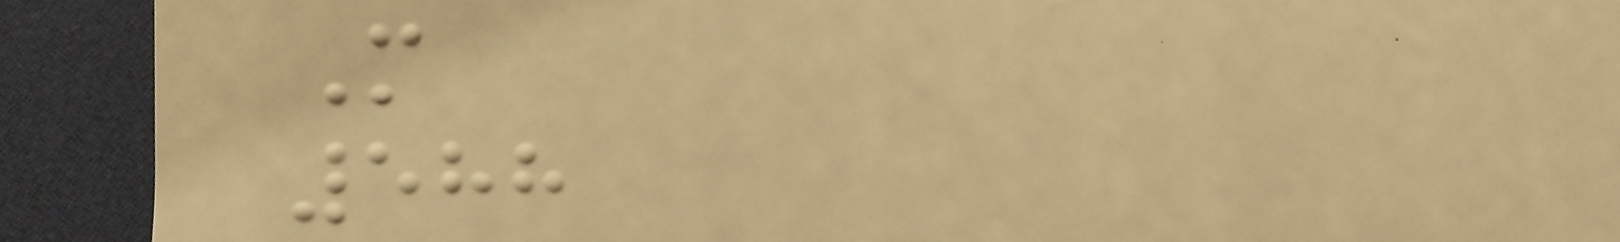M
588
